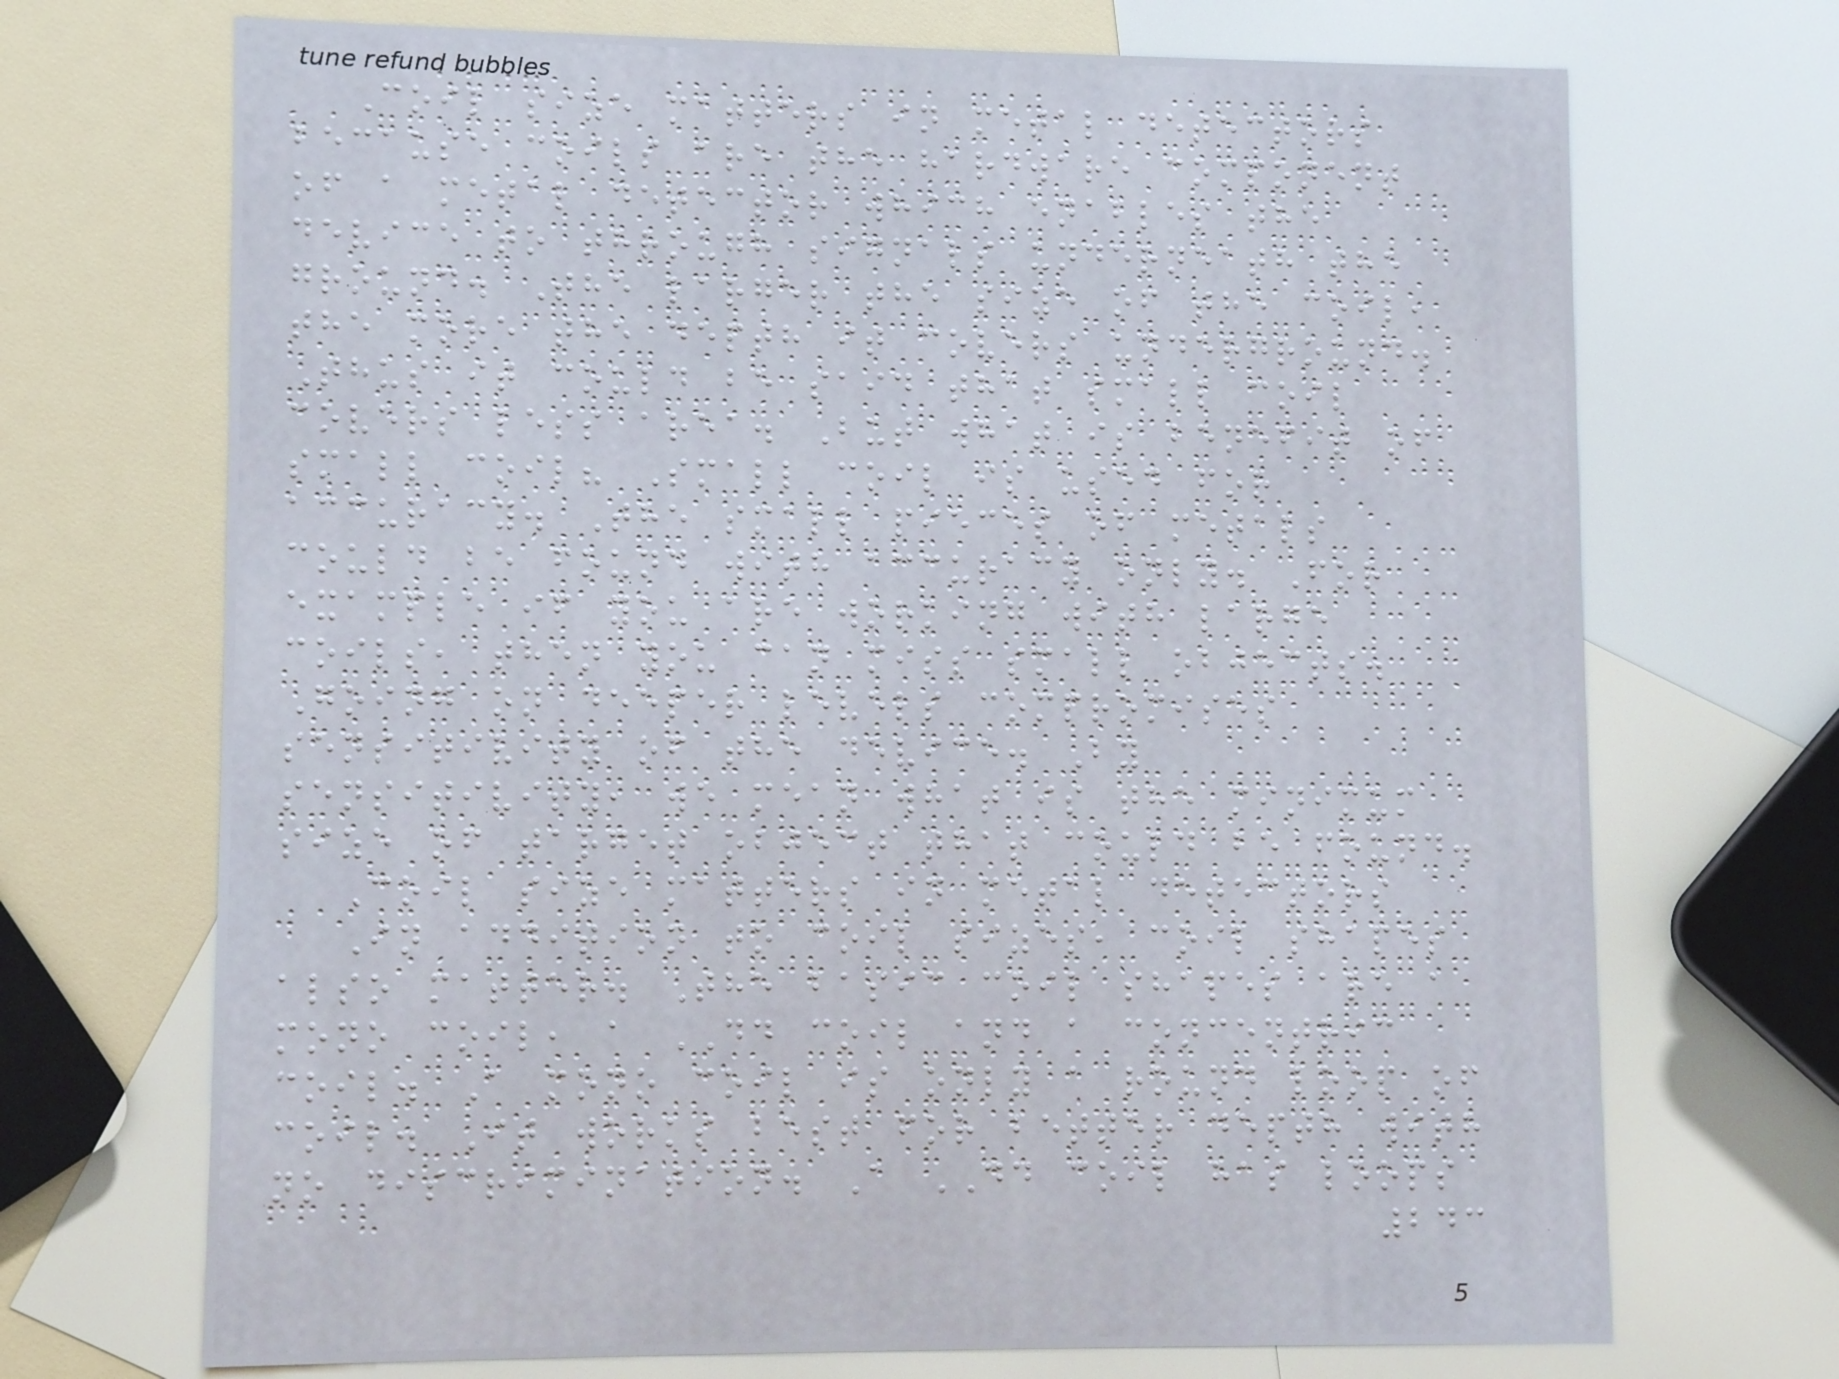Coil size matters in metal detectors
because coils are the hardware component
of a metal detector which enables the
device to through signals underneath the
ground. The larger the size of the coil,
the more the depth it covers underground.
Thus it could be said that small coil
covers less area. But what is benefit of
small coil? Small coil is used for
accuracy. The small pieces of metals
could be found with accuracy only. For
example if you are working with large
coils, then you can miss small objects.
Going on deeper levels compromises
sensitivity of the device. By
sensitivity, we mean what is the minimum
size of target object that could be found.
Coil size matters in metal detectors
In addition to coil sizes, coil shapes
also matter. The basic coil shapes are a
mono coil, a DD coil and a concentric
coil. A mono coil is only a round loop of
coil. It works best for better depth with
no discrimination. A DD coil has loops
243
